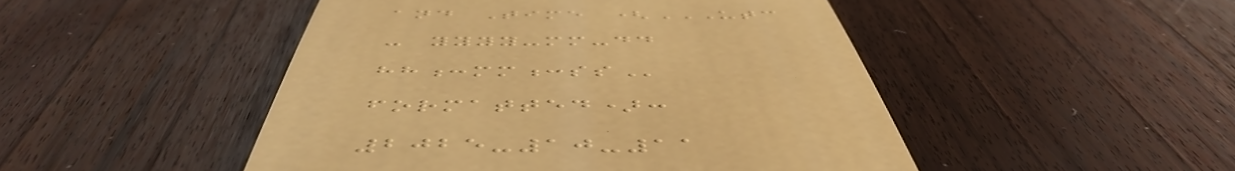and Time (UTC
- YYYY-MM-DD
HH:MM:SS
formatted):
2025-10-11
